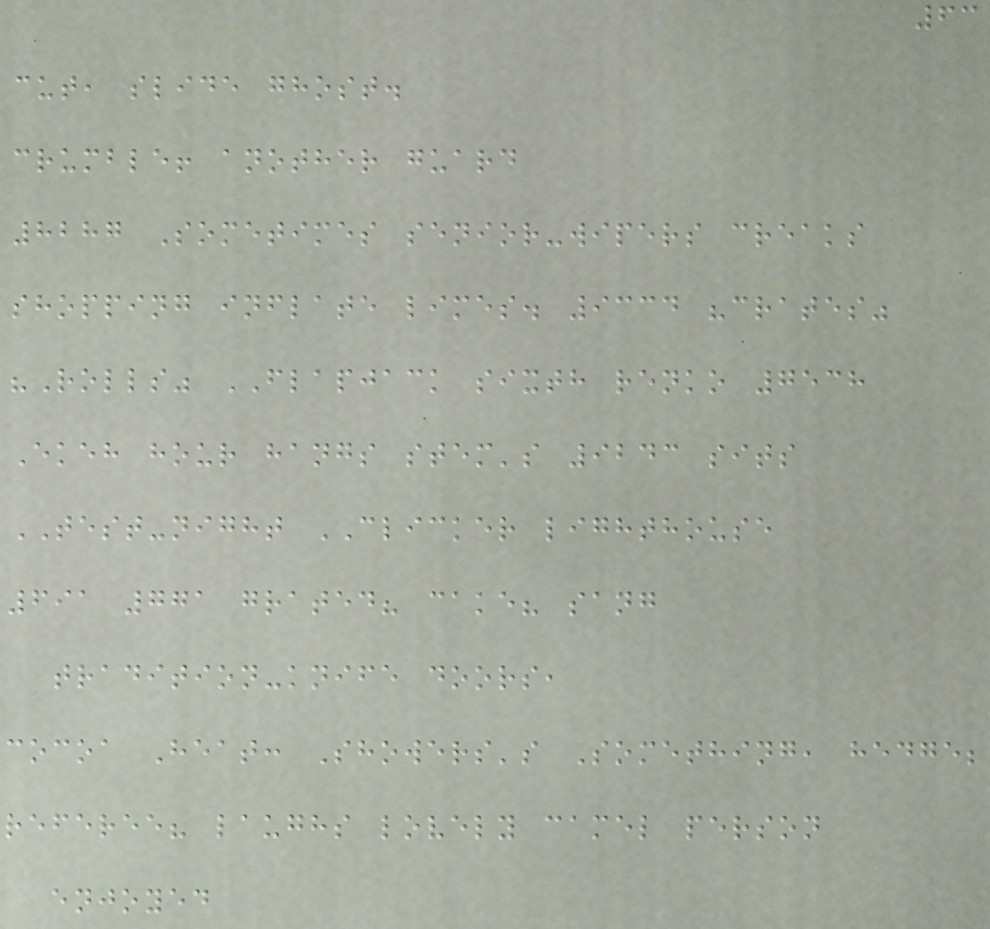63
cut, slide ghost.
crumble! another guard
8287 Sometimes senior-wipers creaks
shopping inflate limes. 9334 "crates"
"Rolls" FLAPJACK sixth renko 7538
Ekeh hour hangs stem's 9243 sits
TEST-night CLICKER lighthouse
691 771 grated? cake? sang
tradition-knife doors,
cocoa Heat: Showers's Something, hedge;
referee? laughs lovely camel person
enjoyed
